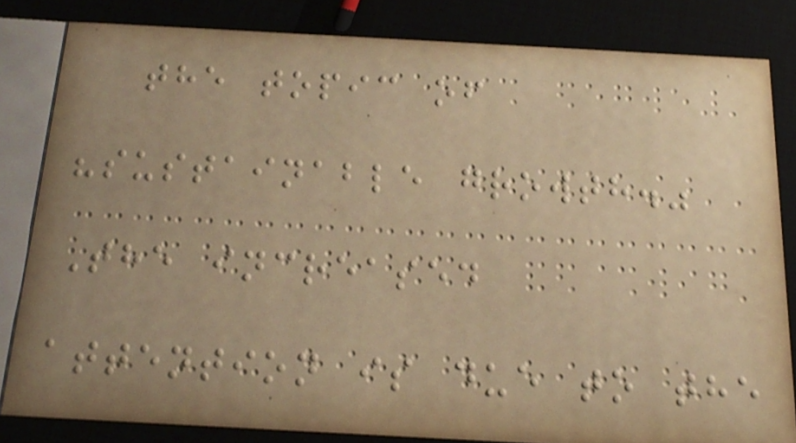the topic of
"sustainable growth."
The increased
attention is due to the
